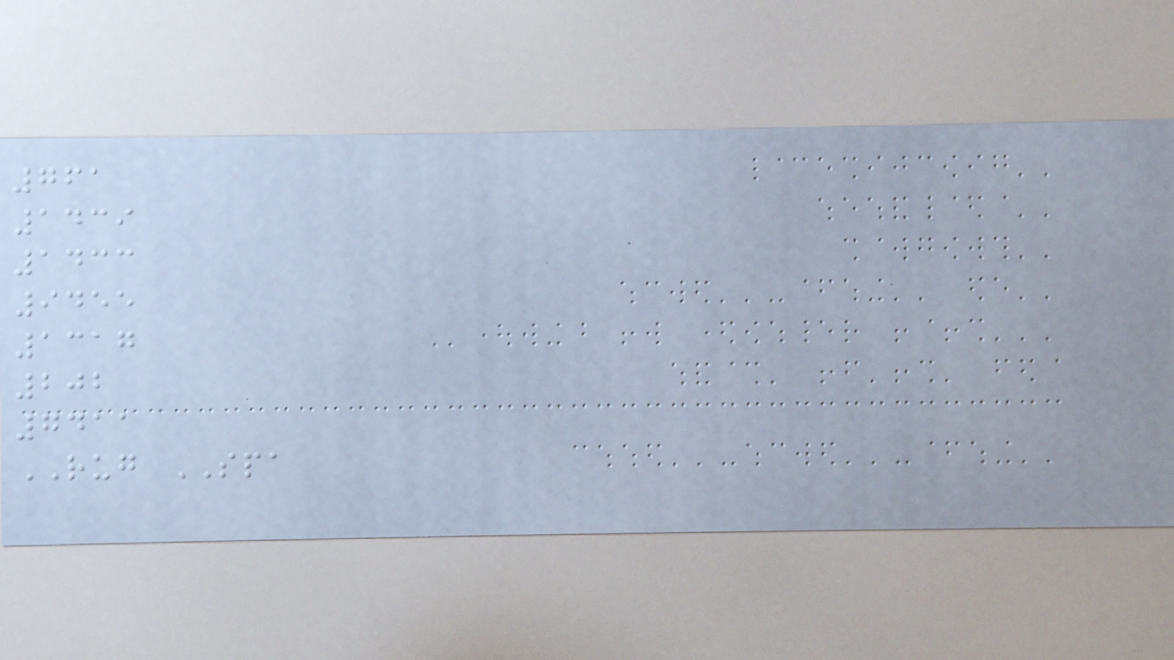761
1439
1433
9455
1317
202
7411
RUG SPA
